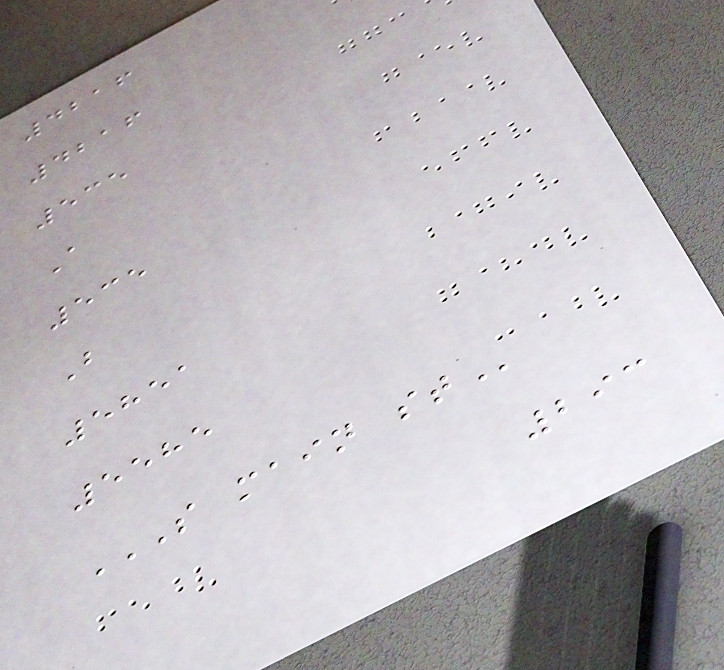4216
4216
535
A
535
B
5851
5585
S MAIN ST
293
